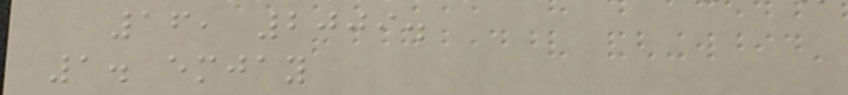16, 2009.
1. emjay
